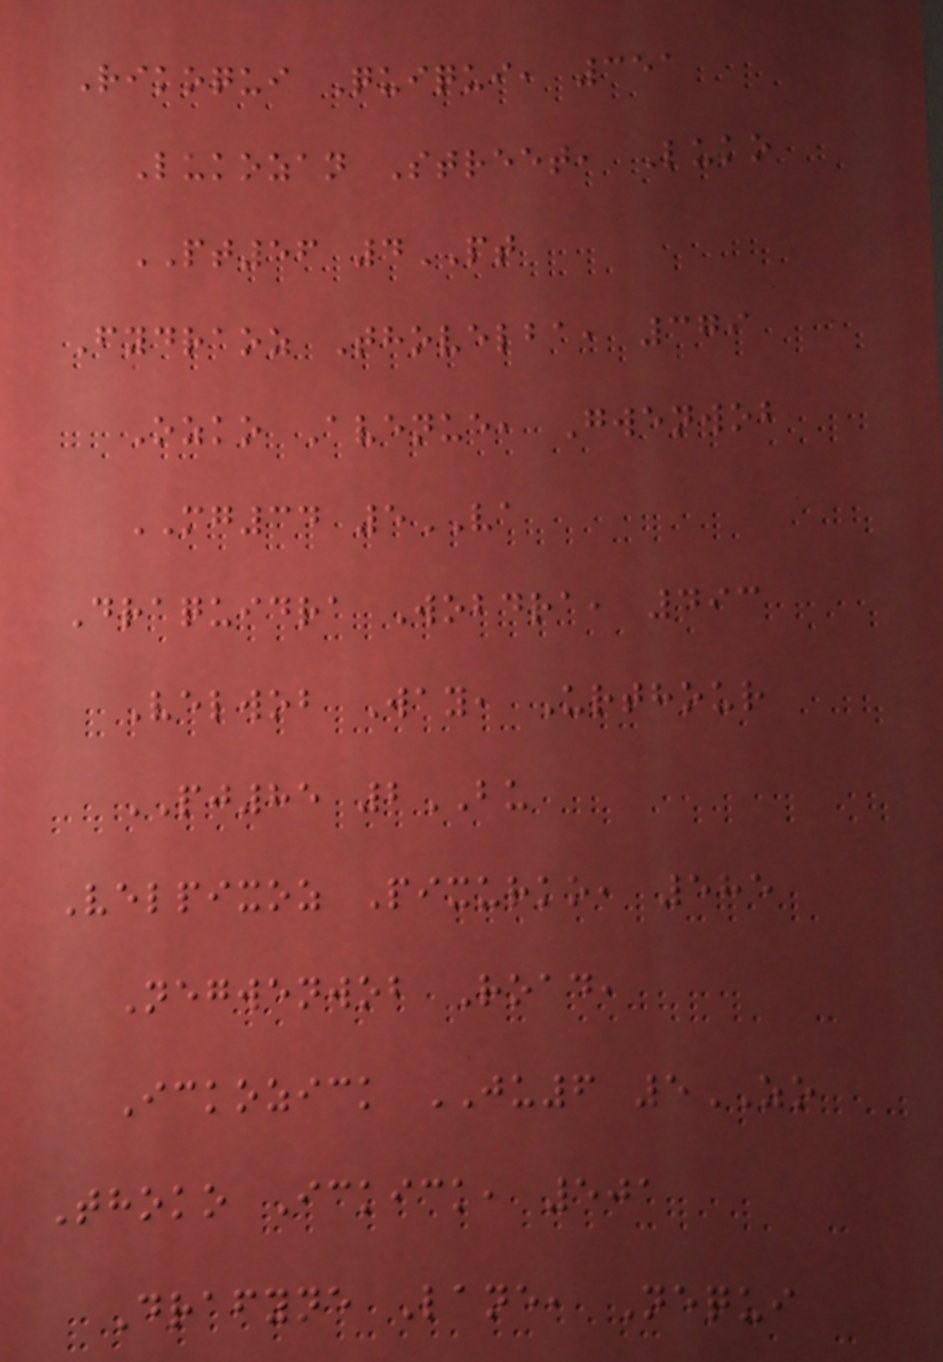Rikoqui Quiqui, 351
Lukozan Street, Luko
PT56 4PT
Fydraoz Thovelba, 379
Ozko Avenue, Gwenwob
MG34 5VA
Draquidra Wobdra, 493
Velwob Way, Urthour
PJ85 2BU
Velpixoz Pixurko, 585
Negwenwob Road,
Ickozick JU6 5ZO
Thoko Ickick, 501
Drafyne Lane, Nequi
